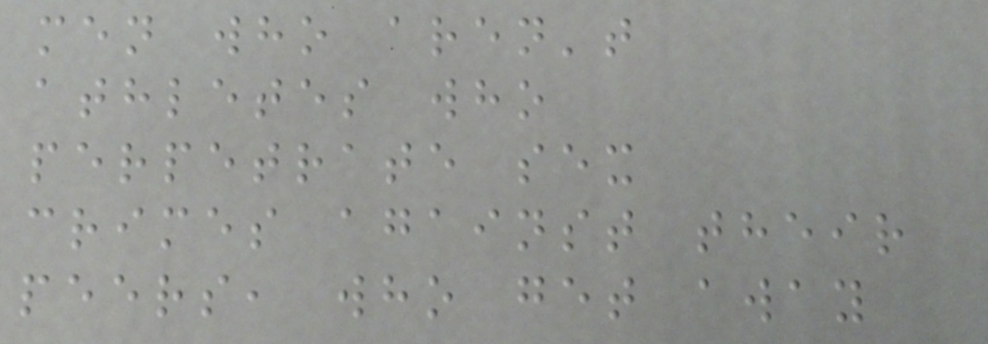men who aren't
athletes who
perpetrate sex
crimes against their
peers, who get away
